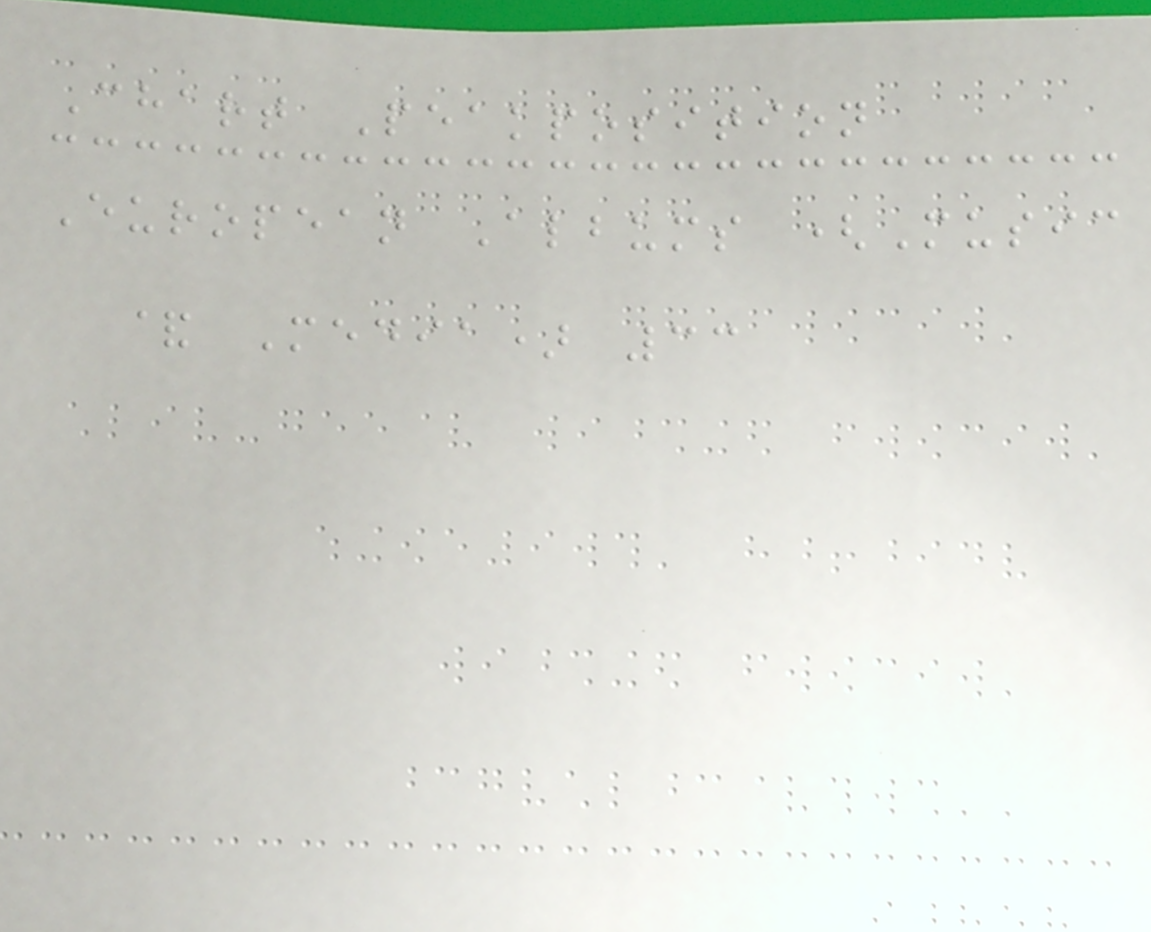Chart Peakposition
European Albums (Music
& Media) 33
